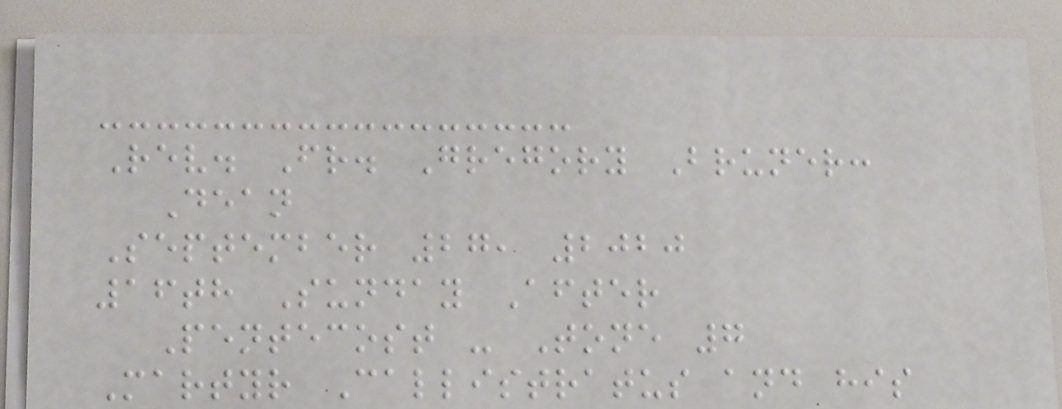Rev. Fr. Gregory Bruner:
Dean
September 27, 2020
16th Sunday After
Pentecost - Tone 7
Martyr Callistratus and his
